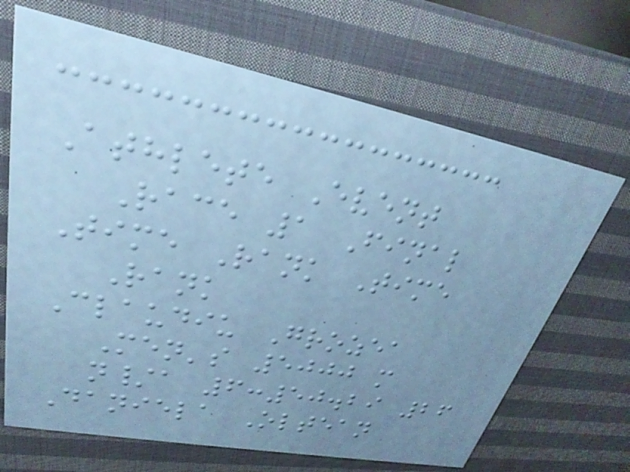Athlete Event
Race 1 Final
Time Rank Time
Rank
Claudiu Grozea
Men's 5000 m
n/a 6:50.29 26
Daniela Oltean
